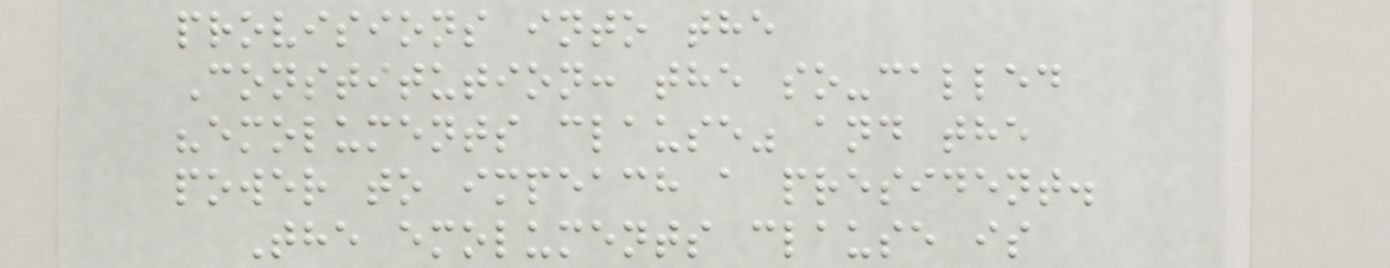provisions into the
Constitution: the so-called
"emoluments clause" and the
power to impeach a president.
The emoluments clause is
